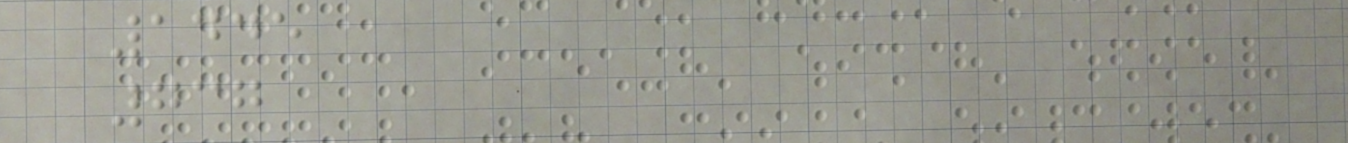1445
737
